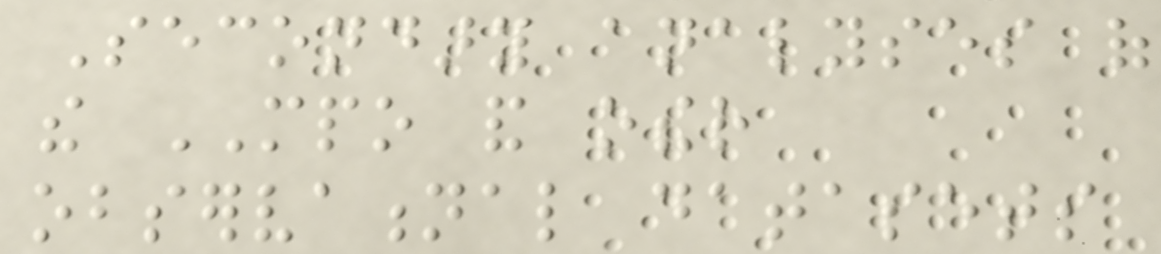Secondary analyses of
the MPO and other
observational datasets
